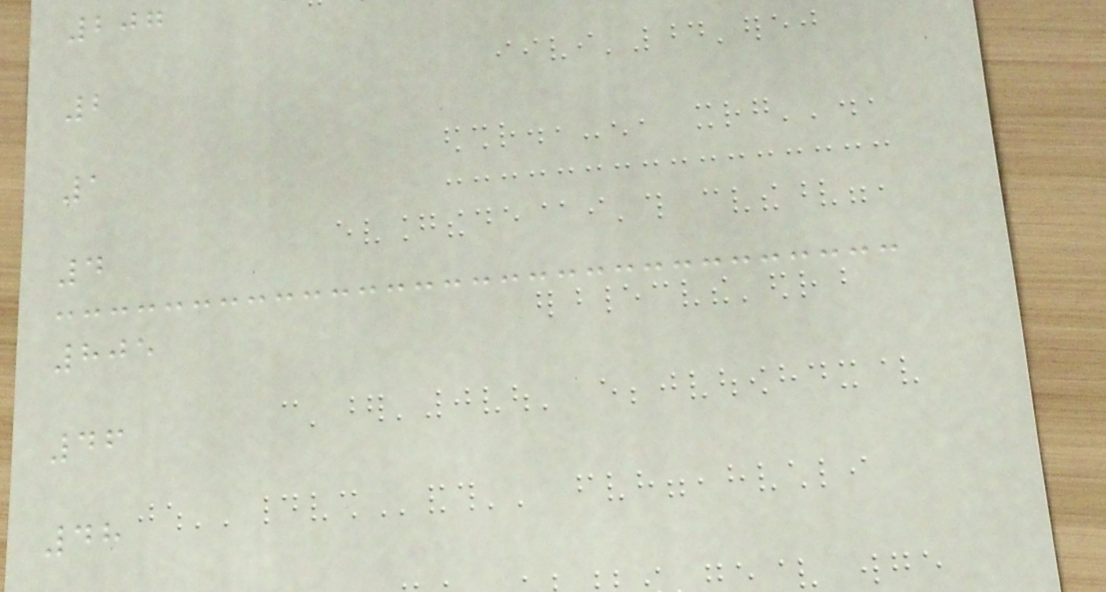207
2
1
4
805
46
48
